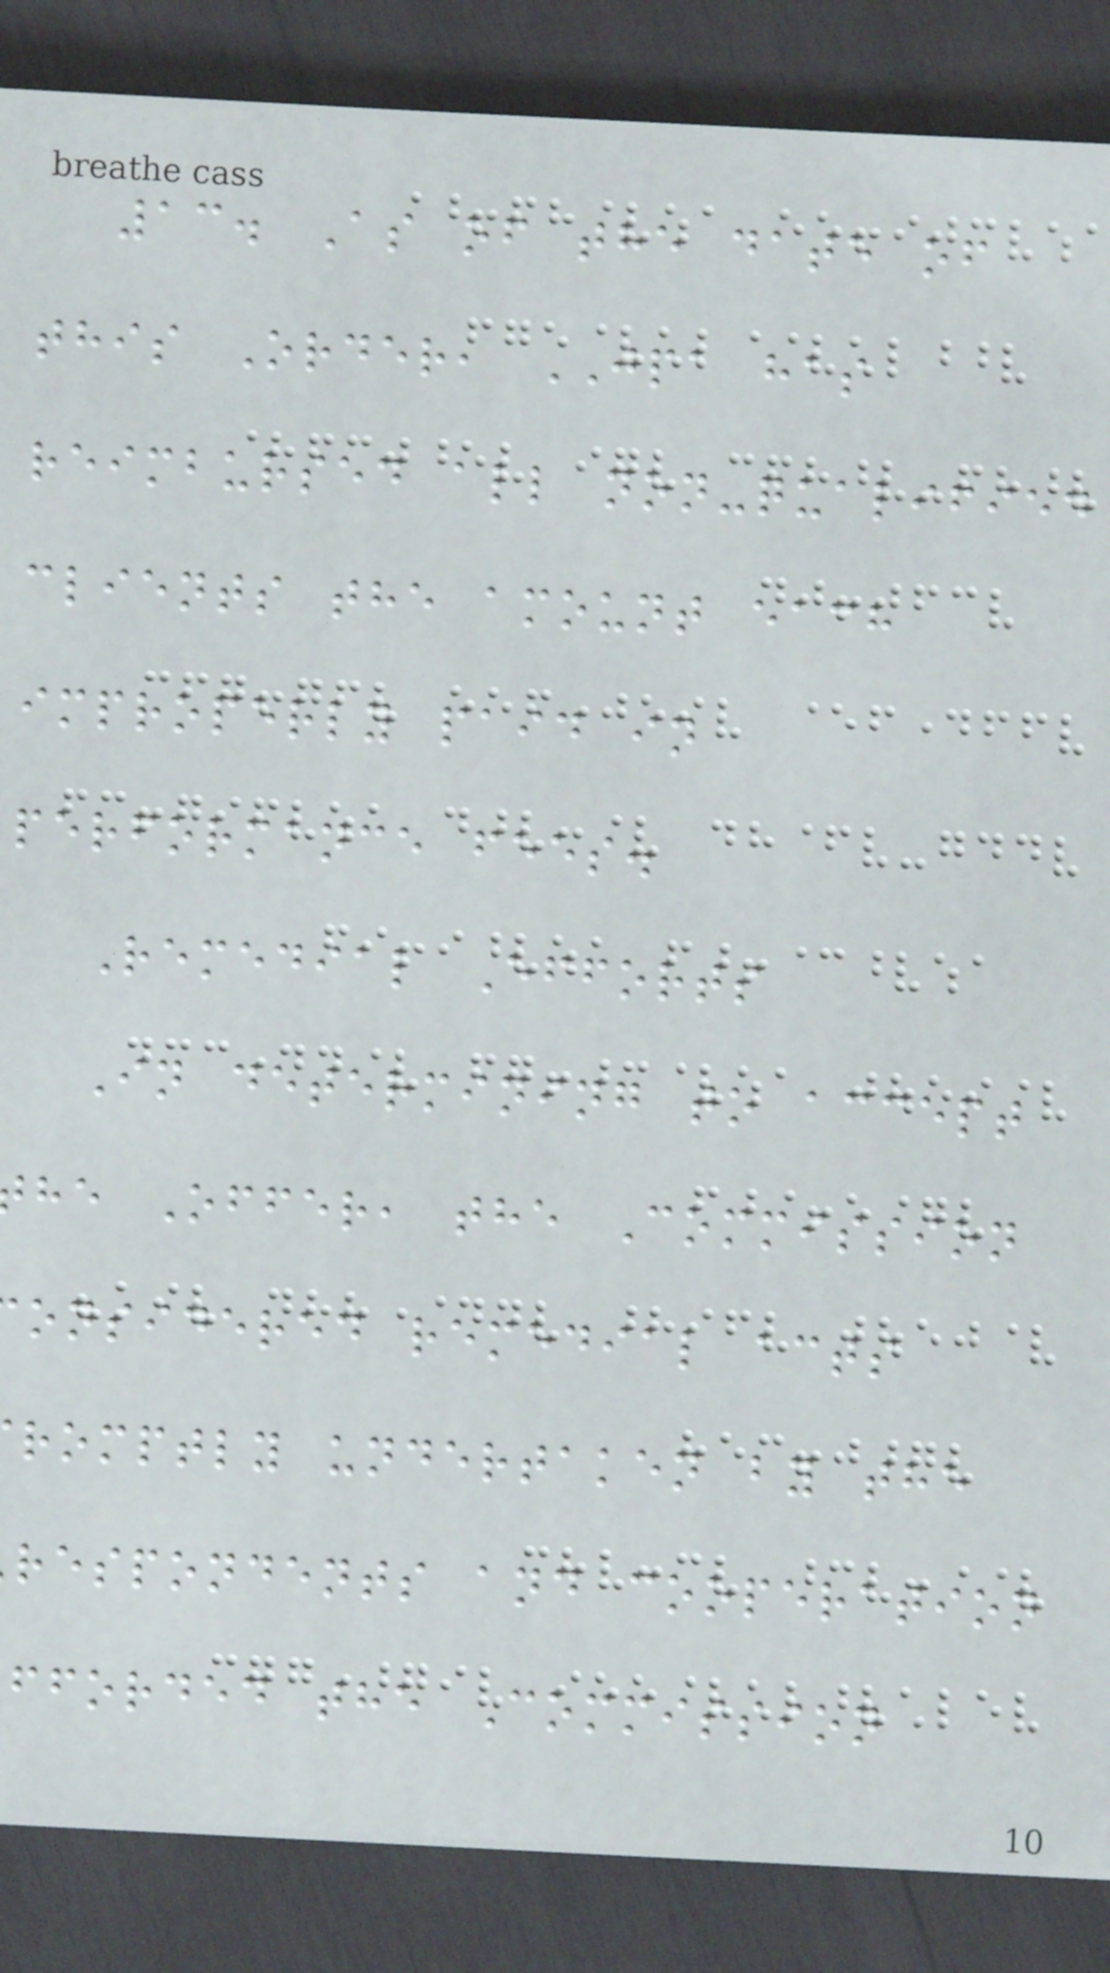13. As of the date of
this Order, JPA has
reimbursed all non-qualified
clients the amount each
improperly paid in
performance fees.
Remedial Efforts
In determining to accept
he Offer, the Commission
onsidered remedial acts
romptly undertaken by the
respondents and cooperation
fforded the Commission
